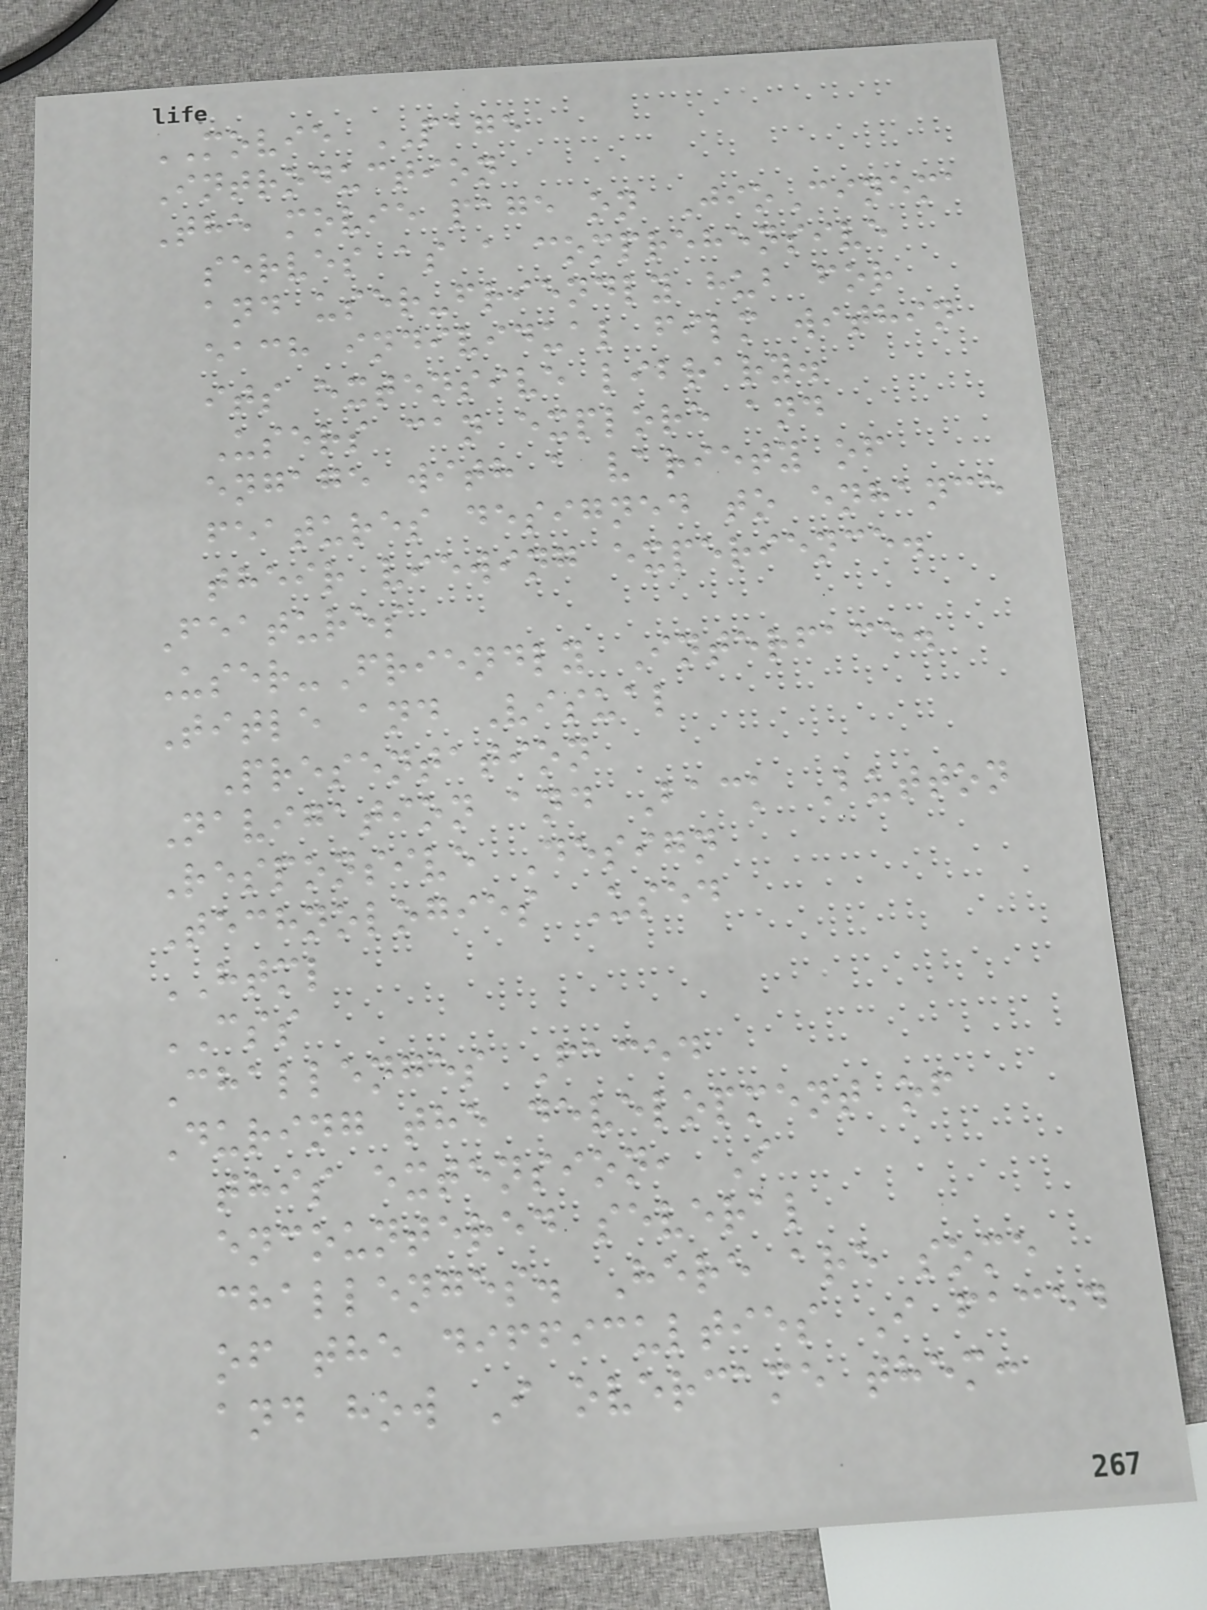MOVIE PAGE
Introduction
The movie page on JioCinema
serves as a comprehensive
and user-friendly hub for
each individual film within
its extensive library.
Users can explore and
engage with a variety of
features designed to enhance
their viewing experience.
Features
User-Friendly Interface.
Title and Visual
Presentation
Navigation and Back Button
Responsive Design
Technologies Used
HTML
CSS
Challenges Faced
During the development of
this extension, I
encountered several
challenges. Here are some
of the difficulties I faced
and how I overcame them:
